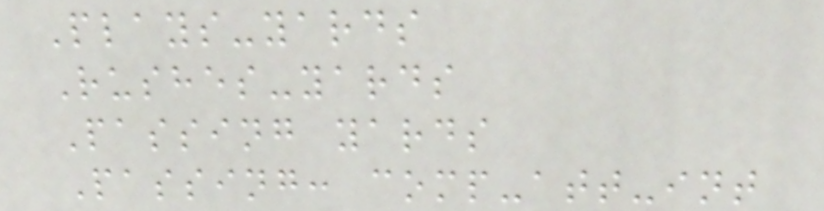Plays-yards
Rushes-yards
Passing yards
Passing: comp-att-int
